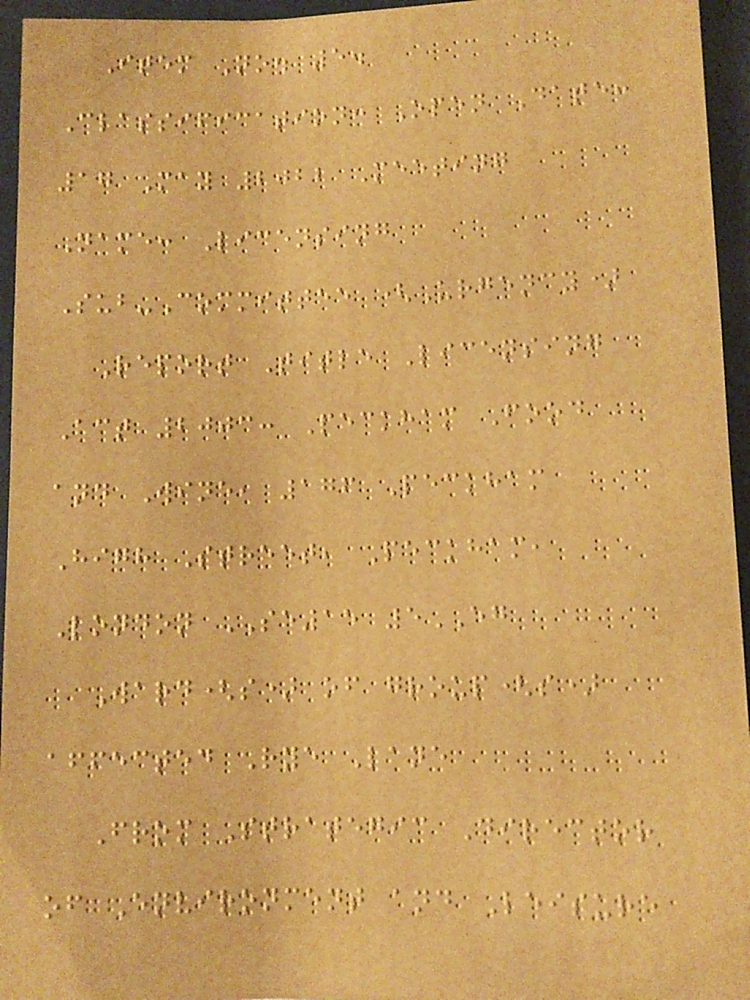Item No. 5.
Classification: Open Date:
17 May 2022 Meeting
Name: Licensing
Sub-Committee (Urgency)
Report Title Licensing
Act 2003: Peckham Food
and Wine, 176 Peckham
High Street, Peckham,
London SE15 5EG
Ward(s) of group(s)
affected Rye Lane
From Strategic Director
of Environment and Leisure
